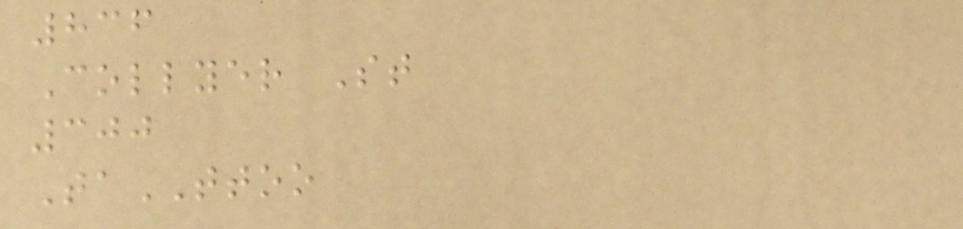836
Collyer St
300
TaTTOO
